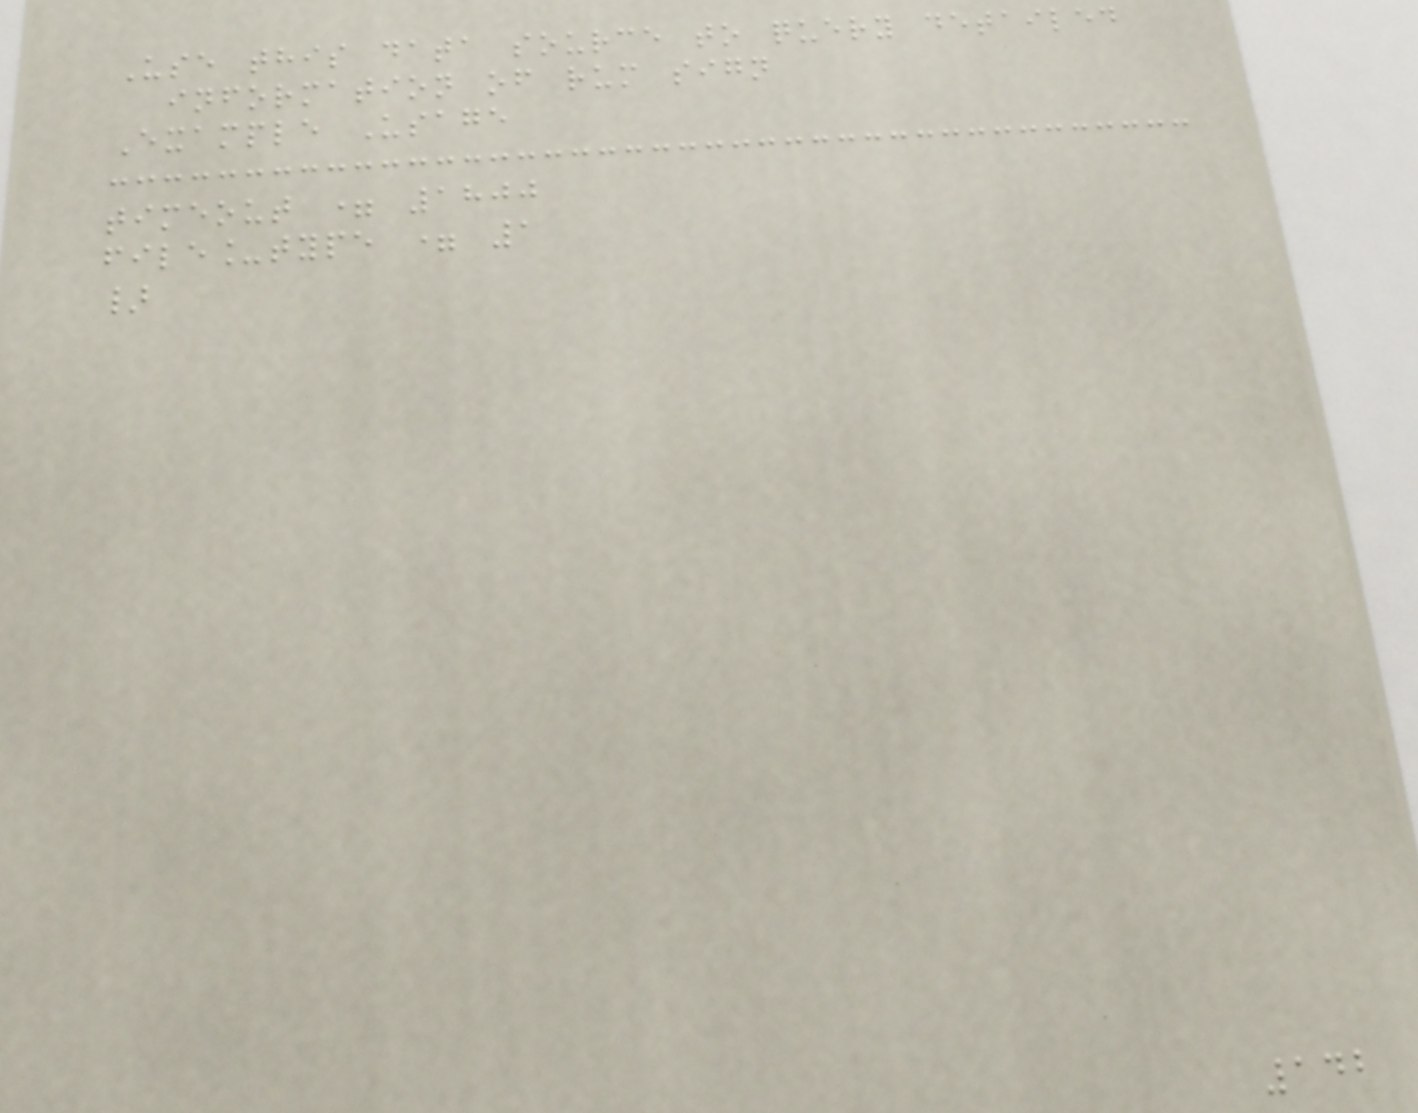Use this data source to query detailed
information of rum sign
Example Usage
timeout = 1800
file_type = 1
}
142
